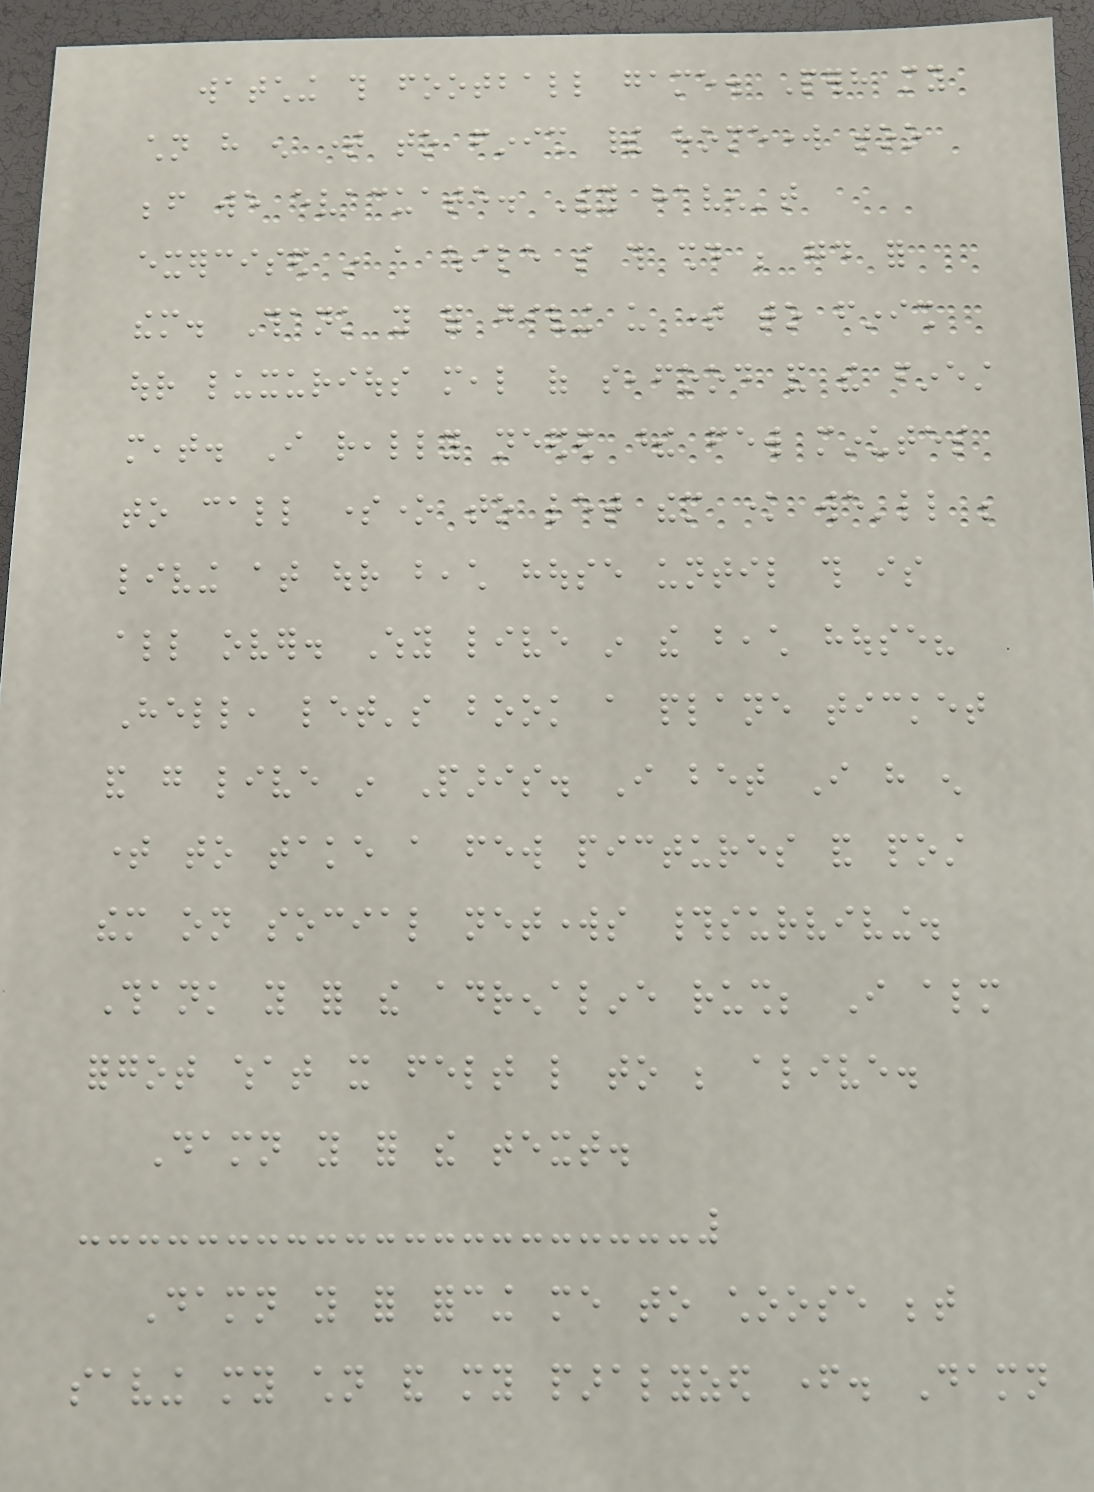watching this football game. Perhaps my
children have enough time to finish their homework too
before we evacuate. They haven't
exercised in a while so this should be good for
them. Thank you for giving us time to finish
our luxurious meal of seafood and the finest
meat. I really needed these few minutes
to call someone to let them know we'll be
living at our beach house until this is
all over. Why live in the beach house?
Hell, let's book a plane ticket
and go live in Paris. I bet I have enough
time to take a few pictures and post
them on social networks #surviving.
Thank you for the adrenaline rush; I almost
forgot what it felt like to be alive.
Damn you for the text.
Damn you for forcing me to choose between
saving my children and my paralyzed father. Damn
